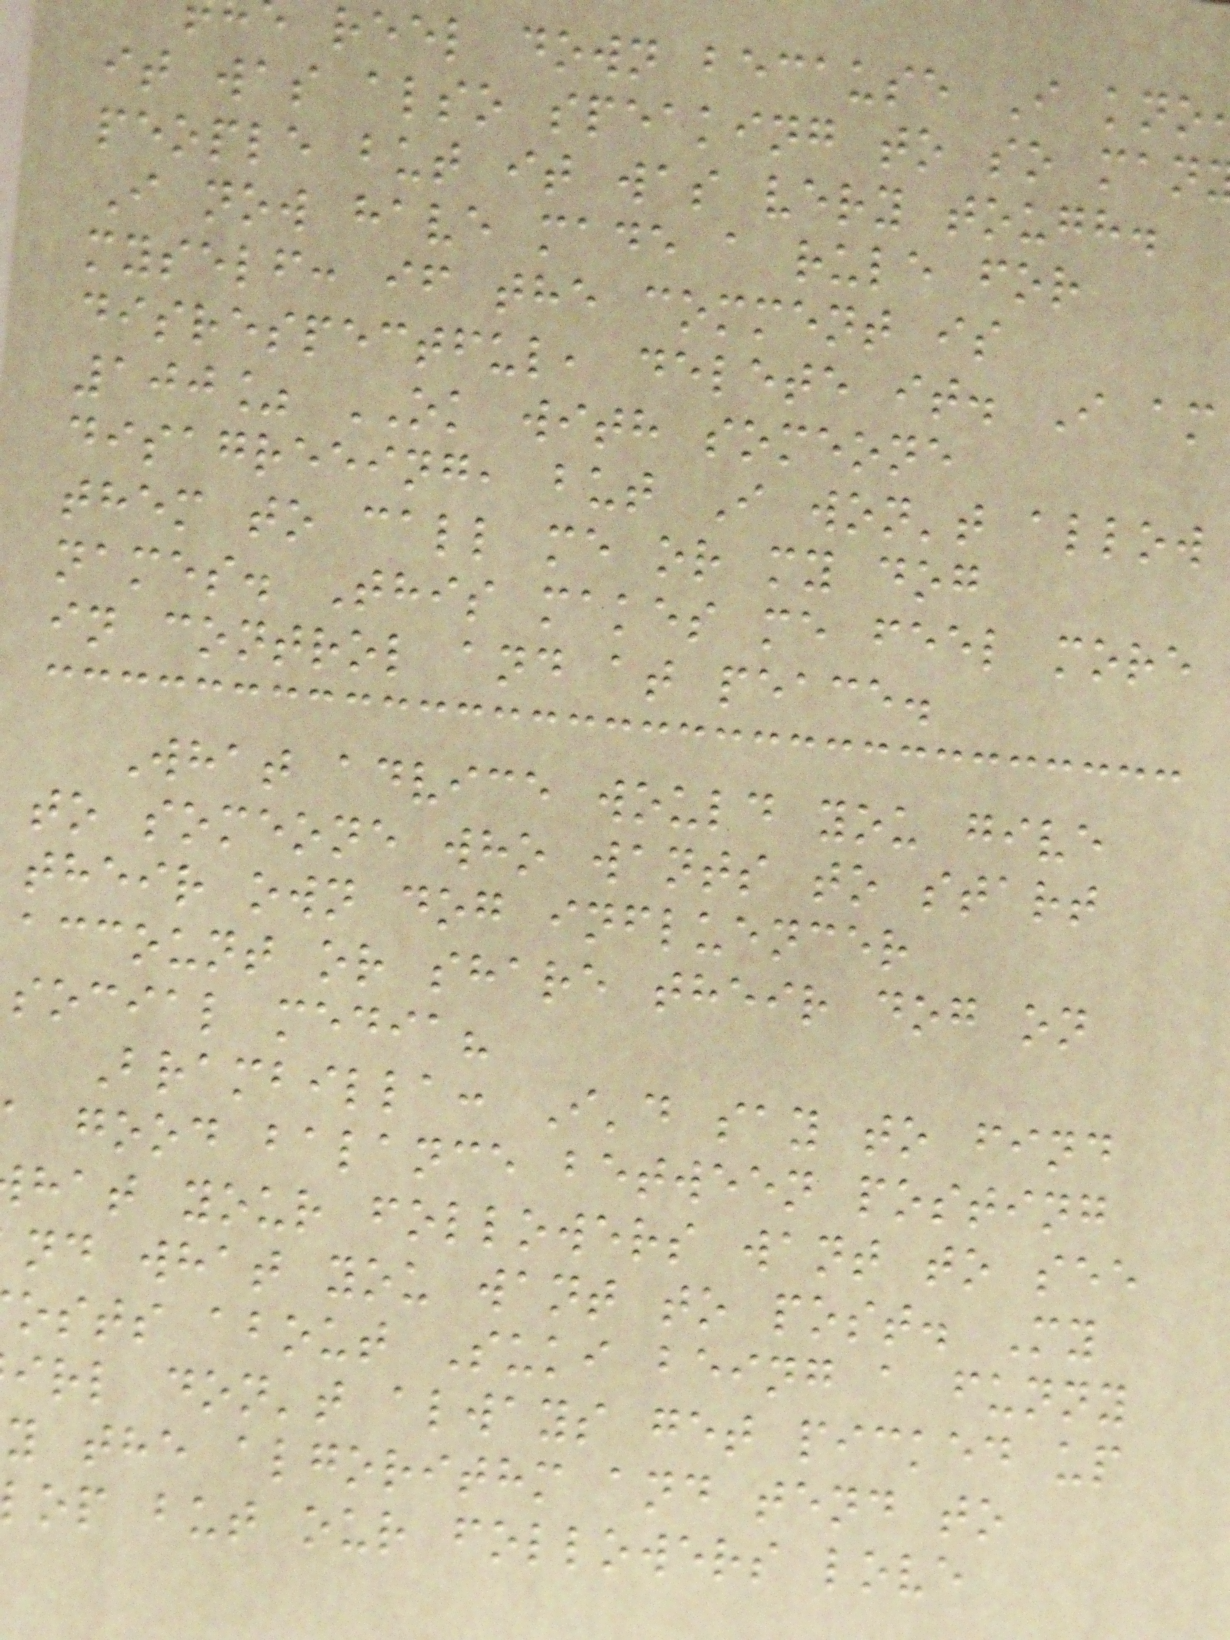reel down because I kno
it was also speaking to so man
people but it was very tough.
I now have made a rule for
myself: if the comment is
disrespectful, delete it. I am
100% OK with someone
disagreeing, but I won't allow
them to call me or my dog
names. This makes me feel more
in control and at peace.
What advice would you give
to someone who wants to start
their own dog influencer
account or share their dog on
social media?
Brambilla: I'd say to find
good balance between posting
hat your followers want to see
nd what you want to post. My
osts about Suki being a funny
irl don't always get picked up
y the algorithm and tend to
op but our followers love
